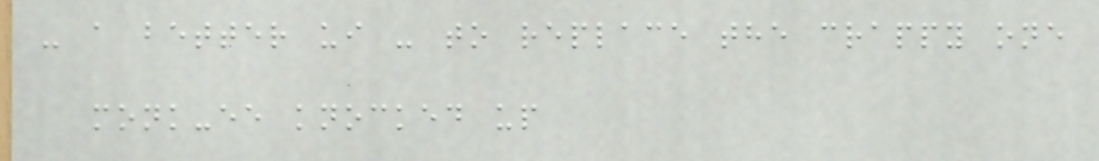- a better ui - to replace the crappy one
monk-ee knocked up
